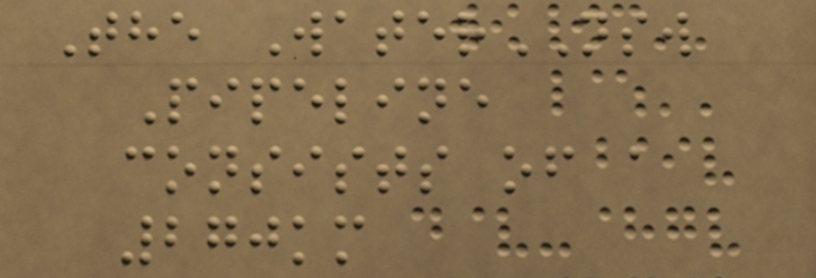The WaterNSW
Pipeline
consists of a
270km
